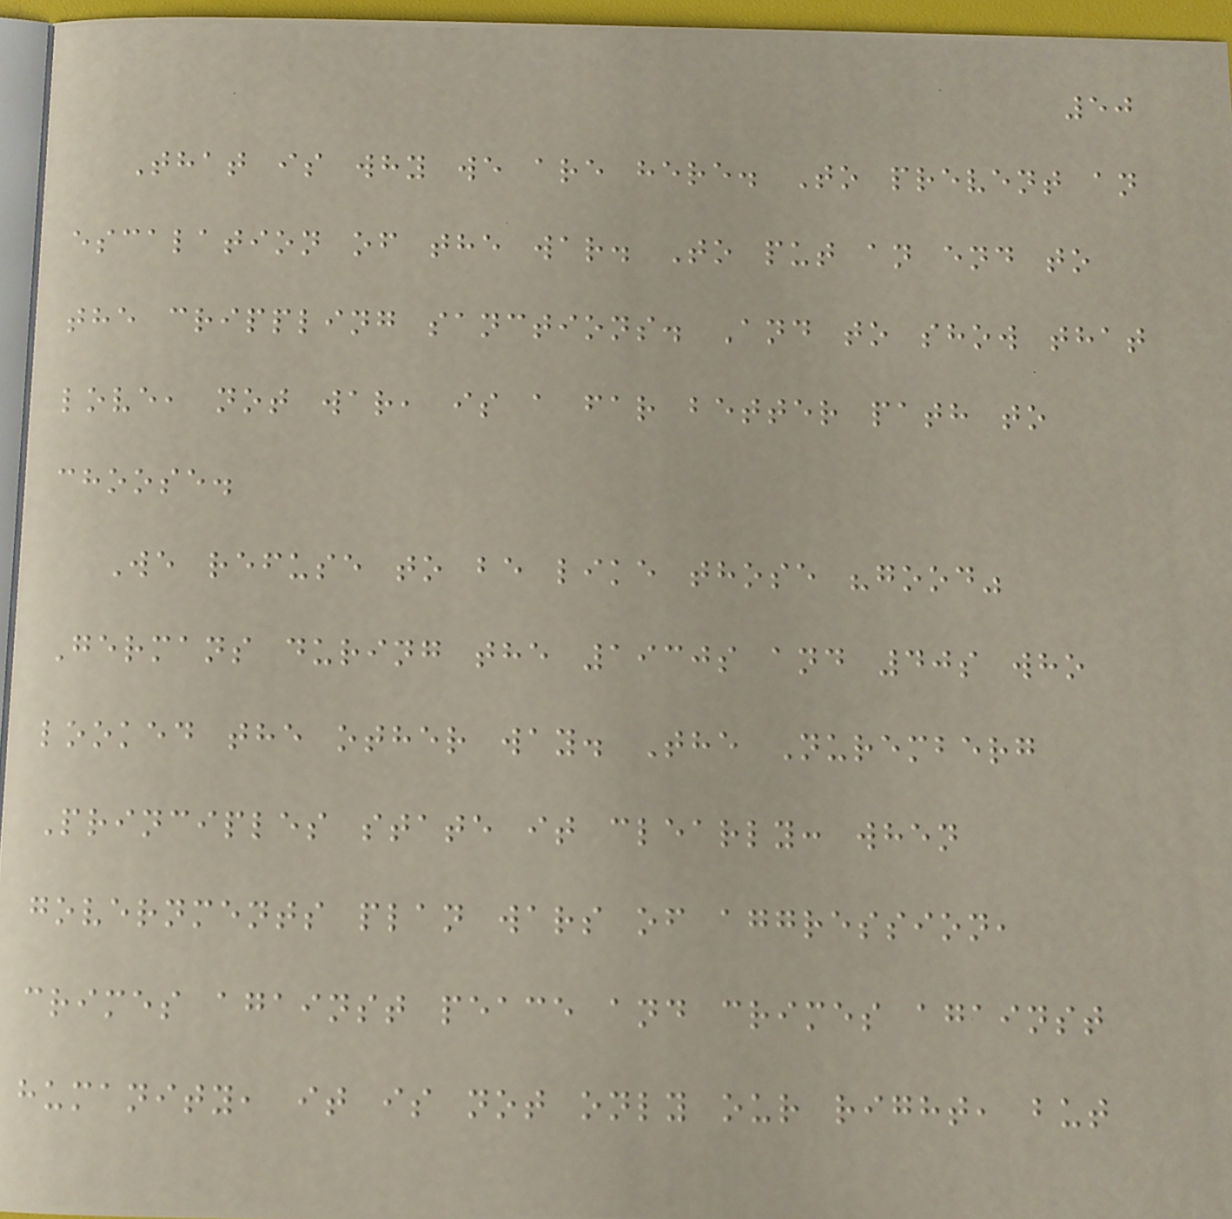50
That is why we are here. To prevent an
escalation of the war. To put an end to
the crippling sanctions. And to show that
love, not war, is a far better path to
choose.
We refuse to be like those "good"
Germans during the 1930s and 40s who
looked the other way. The Nuremberg
Principles state it clearly: when
governments plan wars of aggression,
crimes against peace and crimes against
humanity, it is not only our right, but
